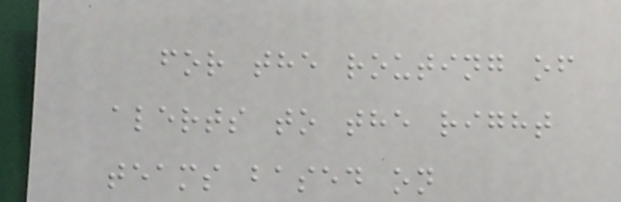for the routing of
alerts to the right
teams based on
